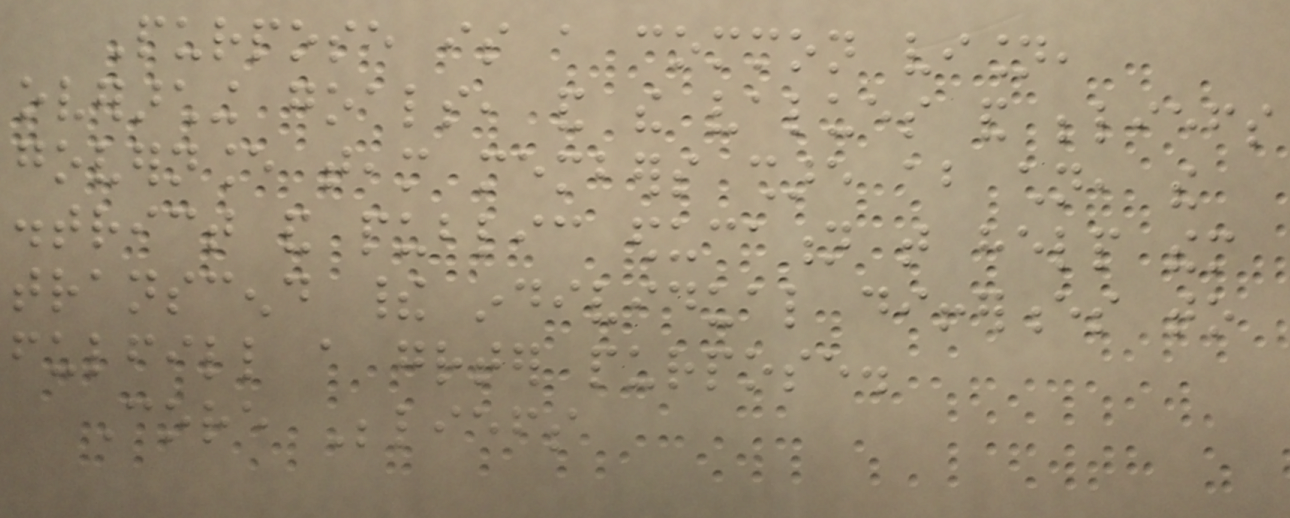Purpose is a common vision,
overarching goals, and the values and beliefs
governance team members share about children, the
district and public education that help them
transcend their individual differences to
fulfill a greater purpose.
Core Beliefs
